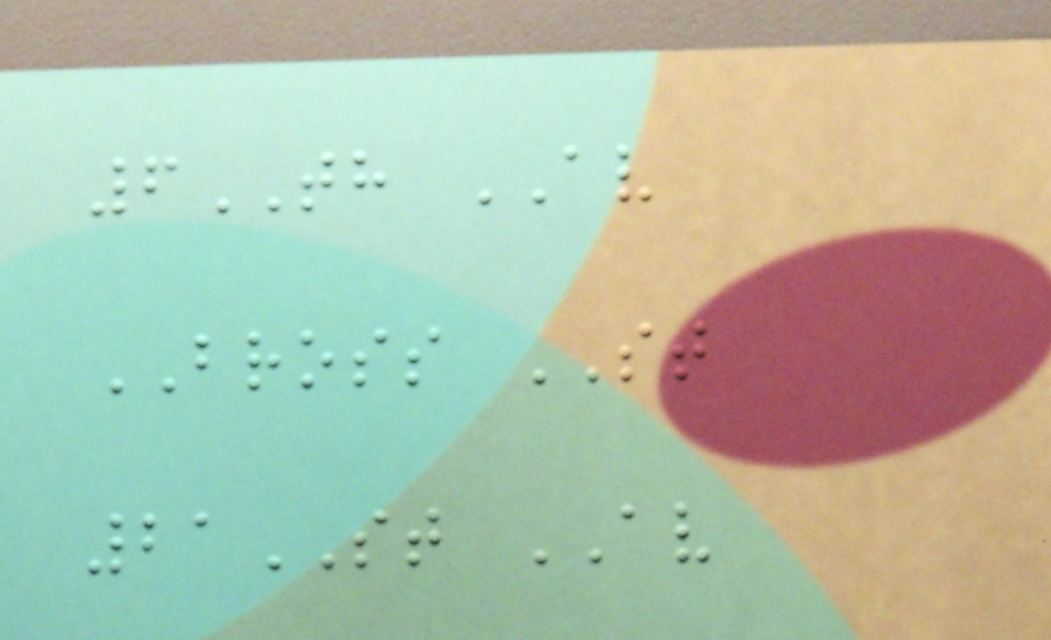6TH AV
BROSS ST
21ST AV
